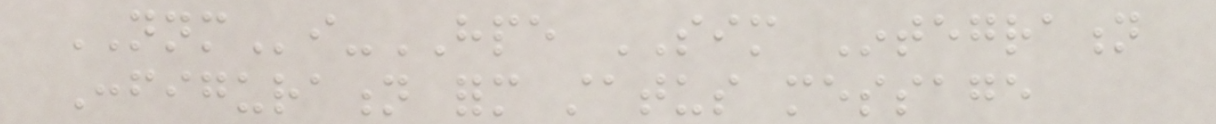NNMi-HPE SIM Integration
Configuration form status message
